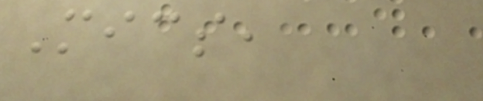Mics,
